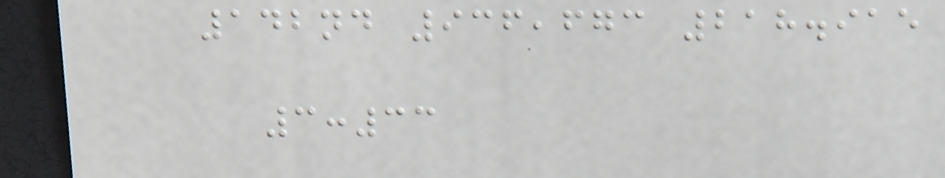142nd 936,673 218.915
3:33
